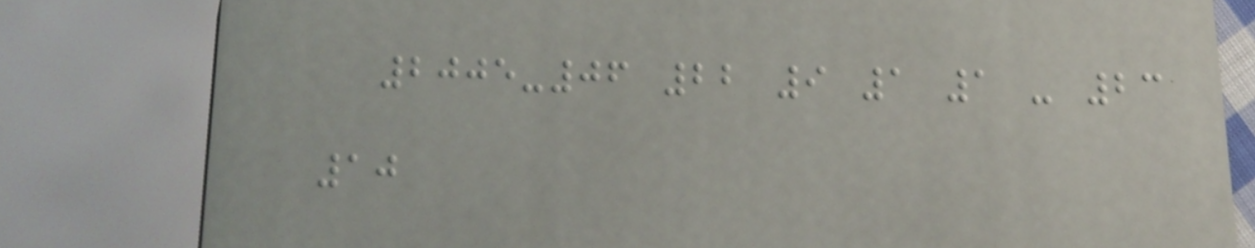2005-06 22 9 1 1 - 23
10
